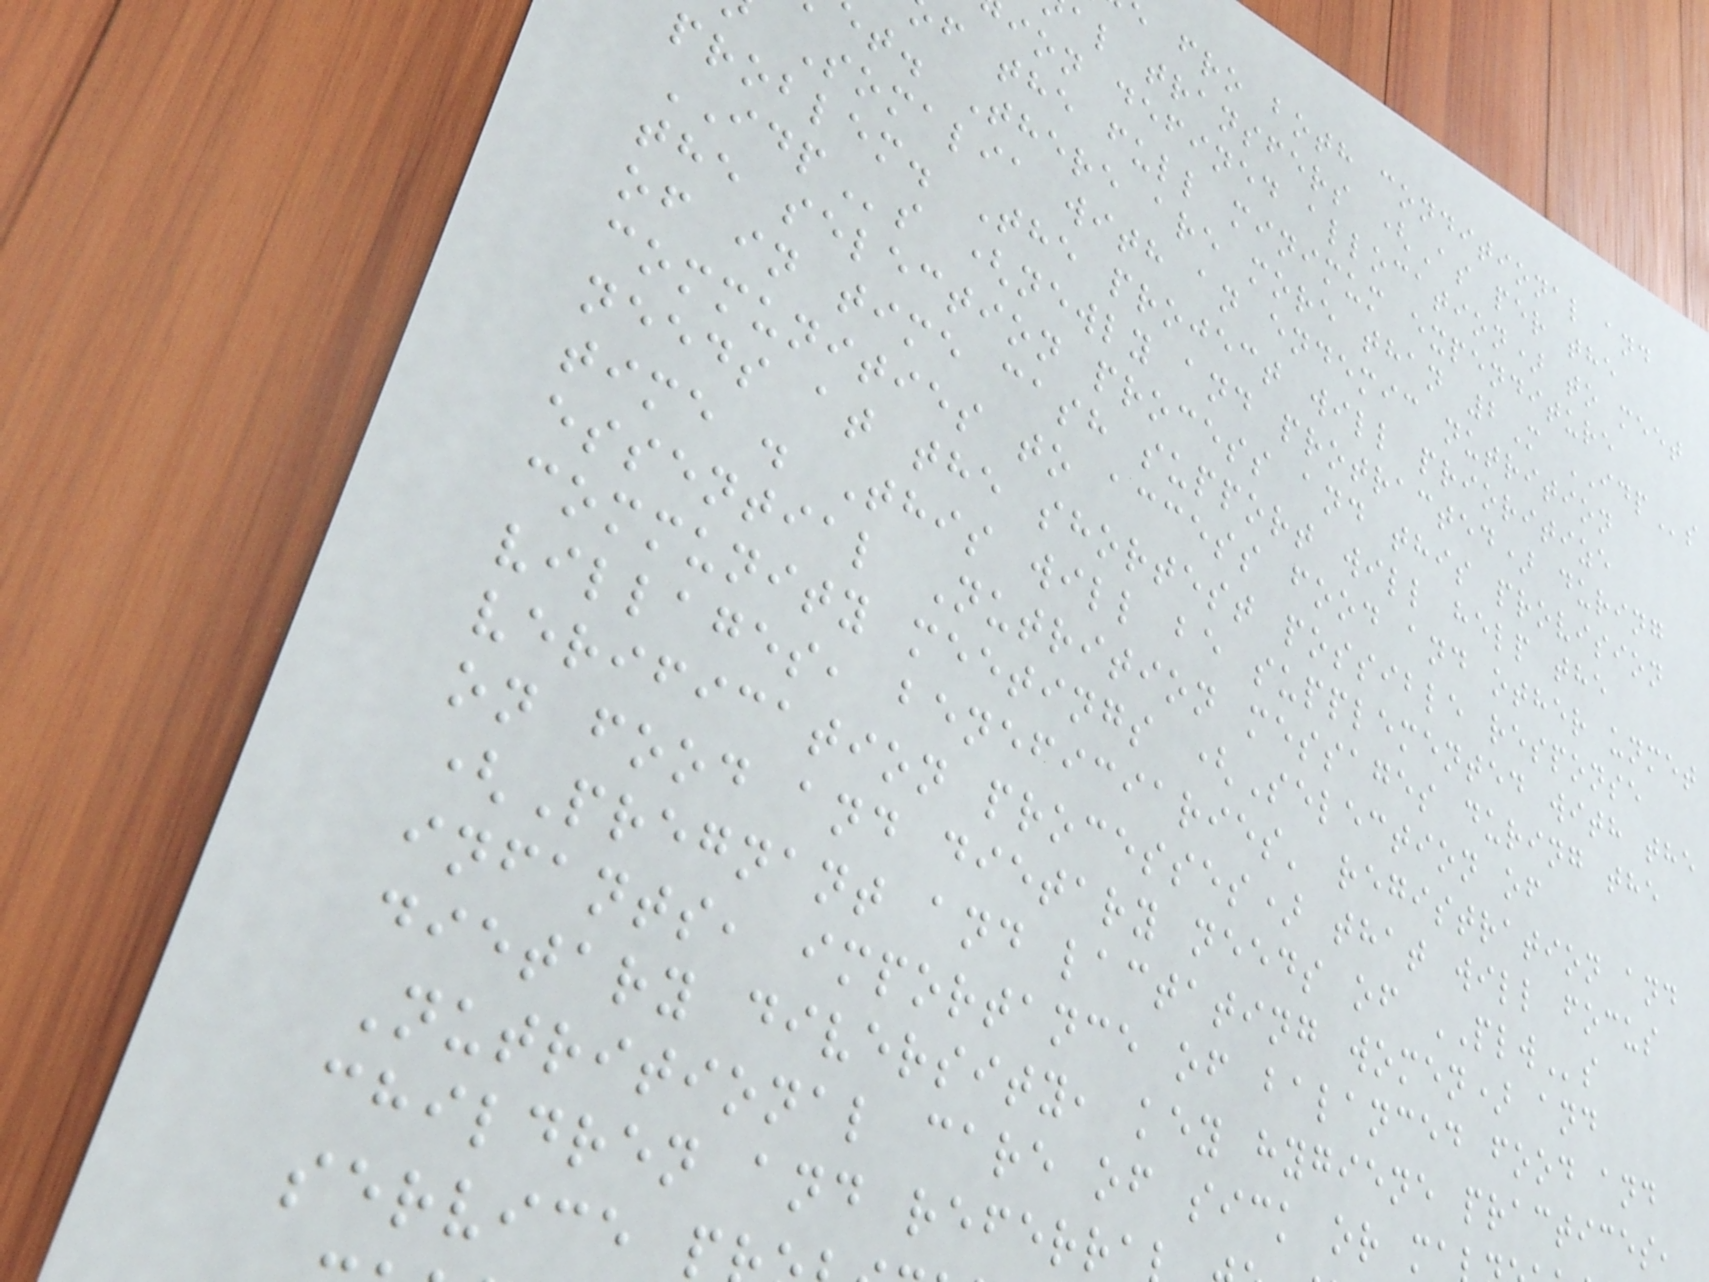e fro both conditional and
al transfers (As per the
ion defined allocation) to meet
f the full minimum expenditure
t. There are more than 2M IDPs
Somalia with an endemic nutrition
problem. The project will prioritize
IDPs (newly and protracted) during
the selection process and this provision
of in time cash support will help the
communities to access food and other unmet
needs at the shortest possible response
time . This will be supplemented with the
essential Nutrition messages during the
community meetings (Selection of
villages, beneficiaries' registration and
verification processes) that will focus
on food and dietary needs of PLWs
(Pregnant and lactating women) and
infants, importance of balanced food and
dietary diversity, key hygiene practices,
Nutritional care of sick or ma
children and referra
